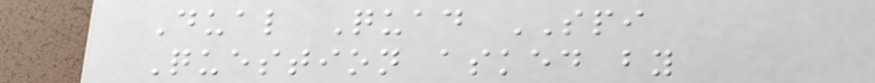Dual Quad SPI
Question asked by
